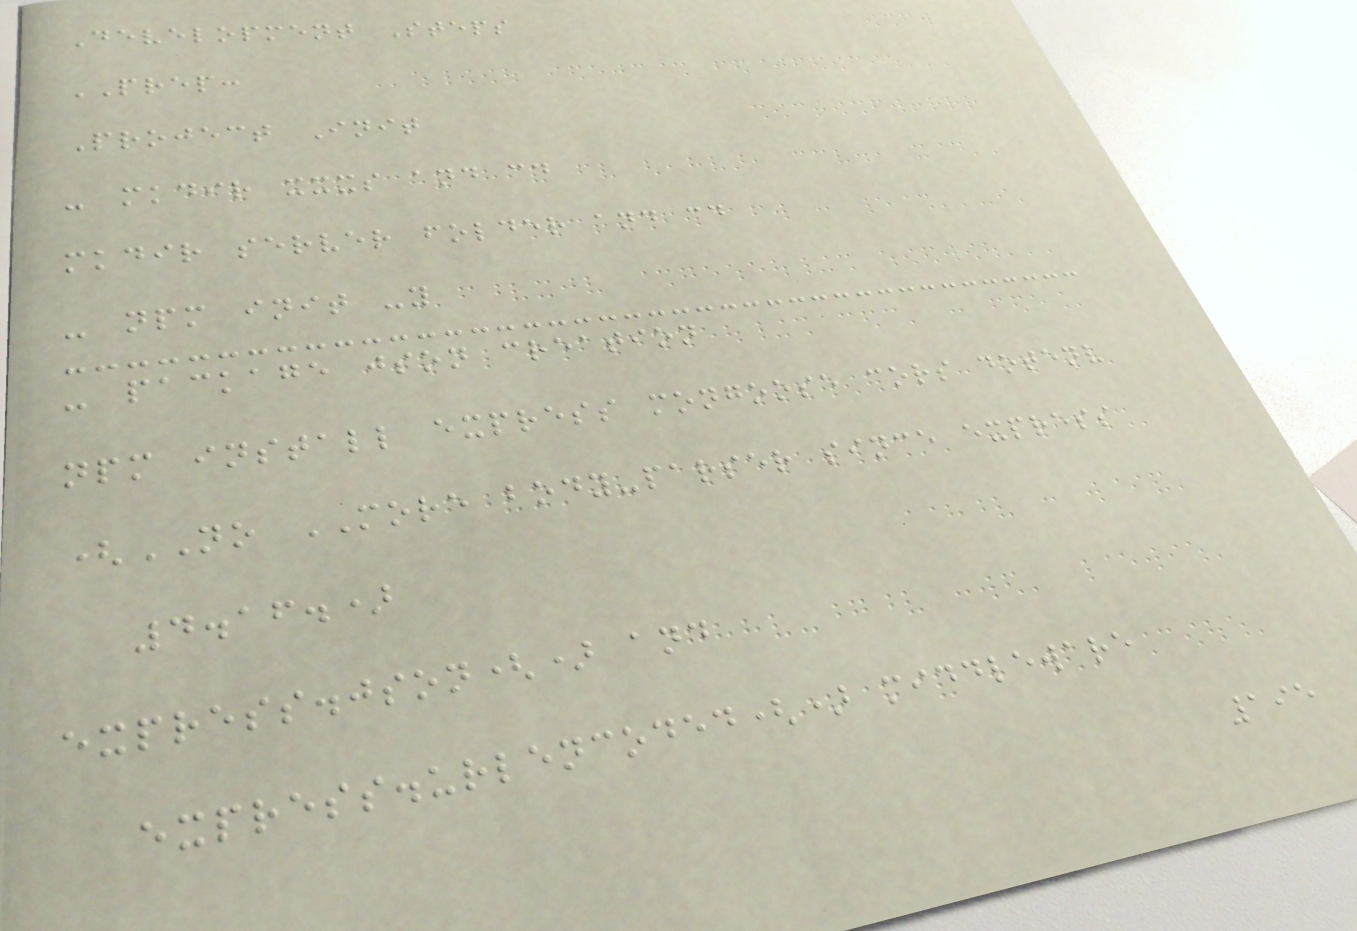Development Steps
PREP:
Project Init
- mkdir xxxs and cd
mkdir server folder and cd
- npm init -y
- package json creation
npm install express mongoose cors dotenv
(NO MORE body-parser since express
4.16.)
express.json() and
express.urlencoded() middleware
195
